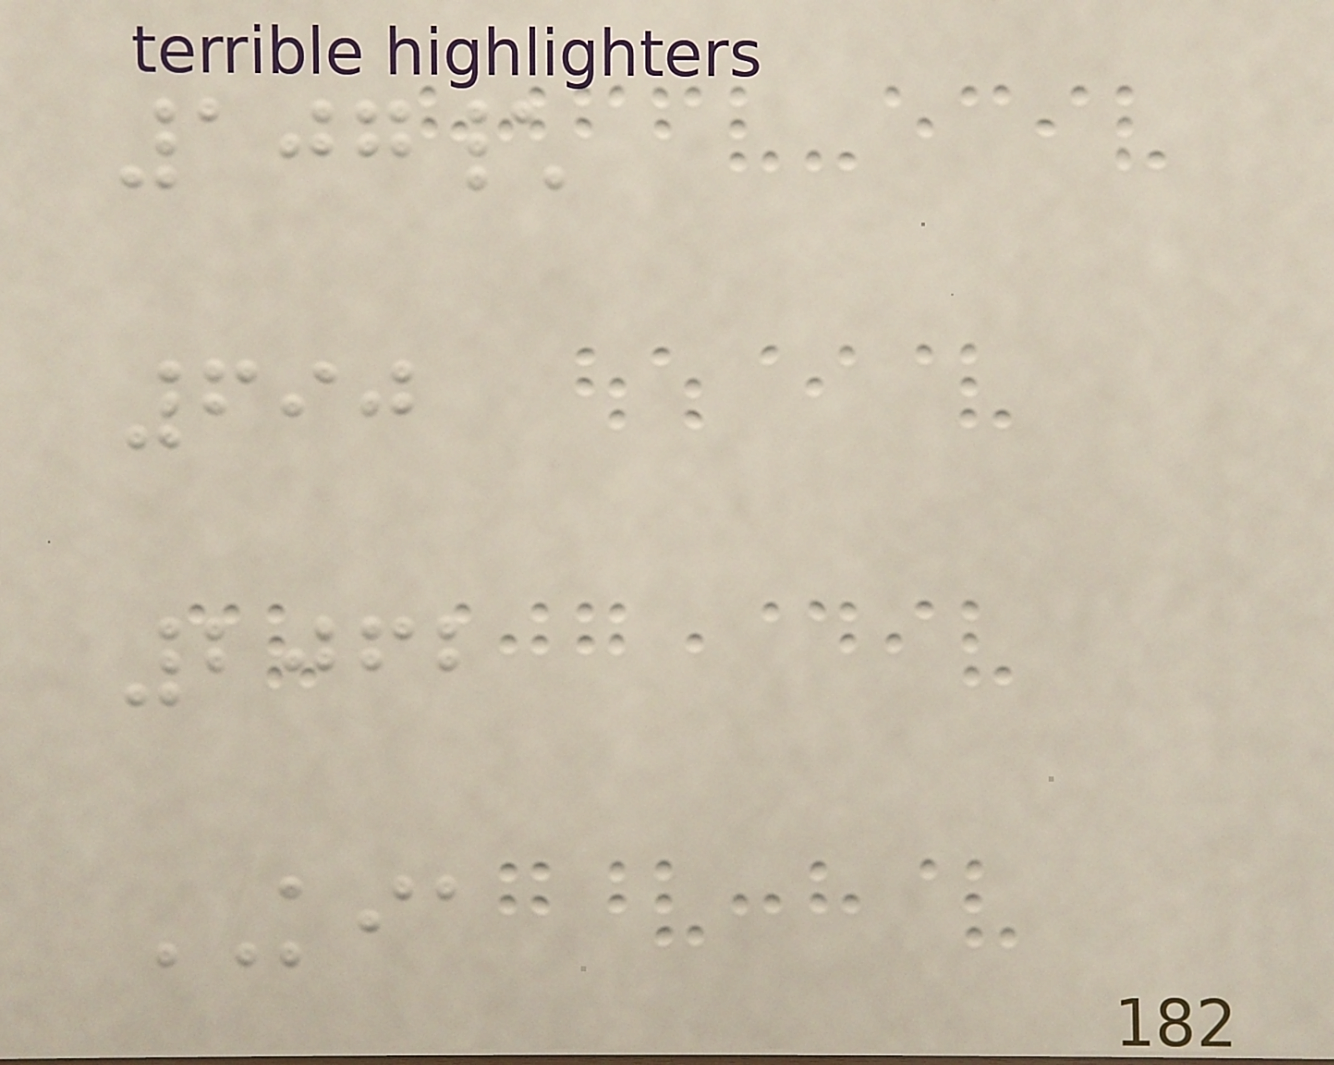107\
690
2062
KIA
